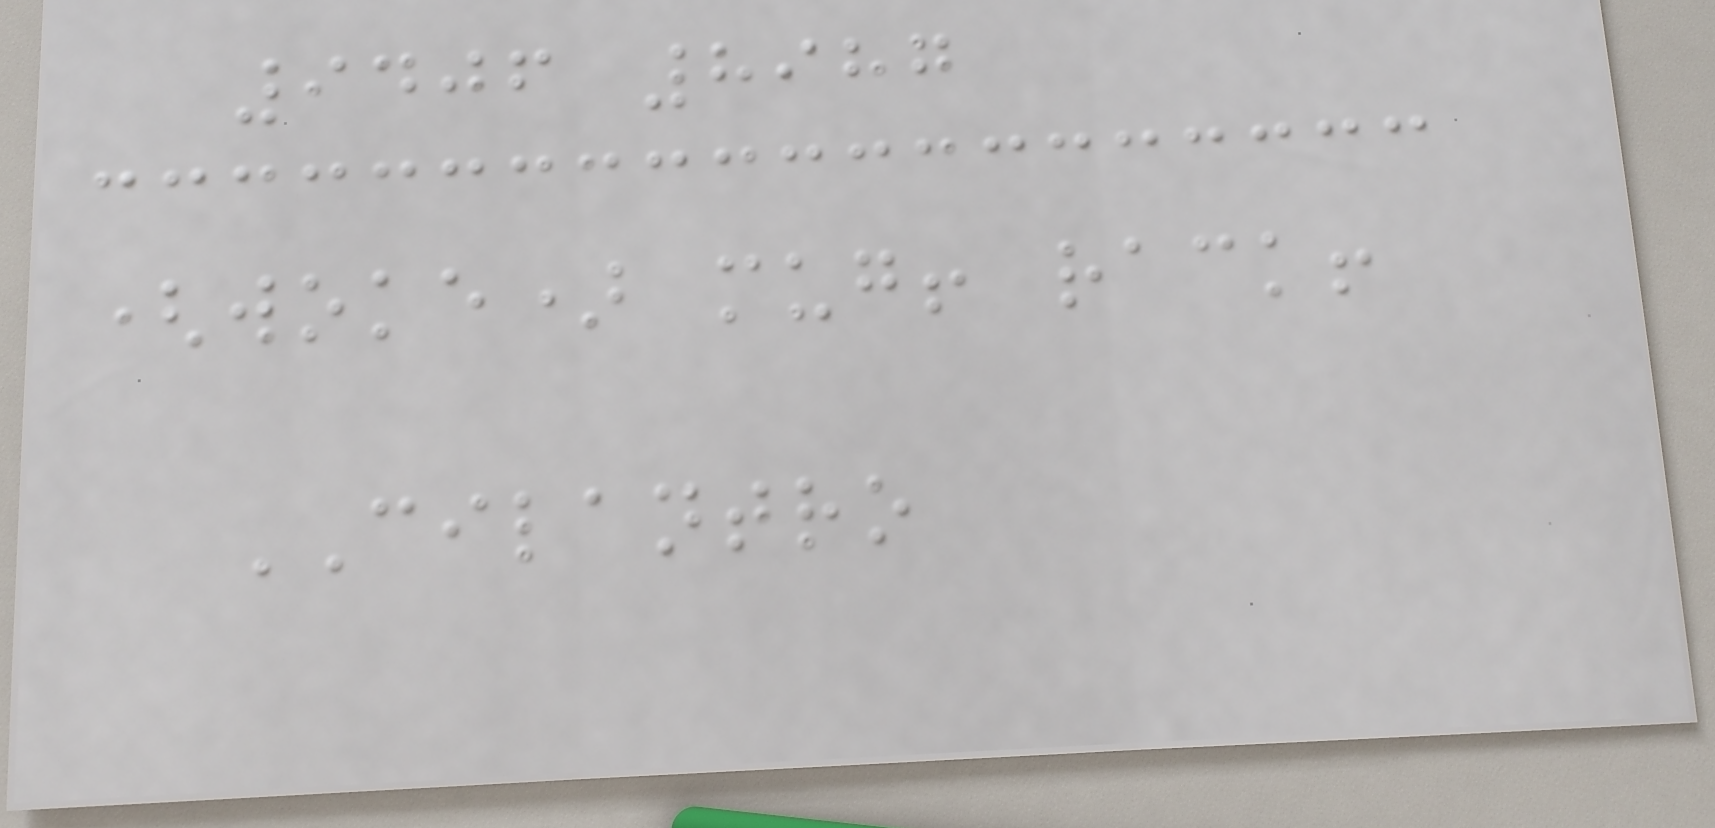9406 8987
(woke) mug! rack!
CILANTRO
